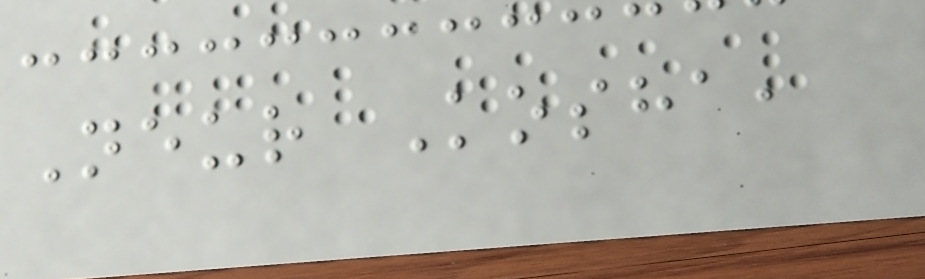Neur Kosha,
